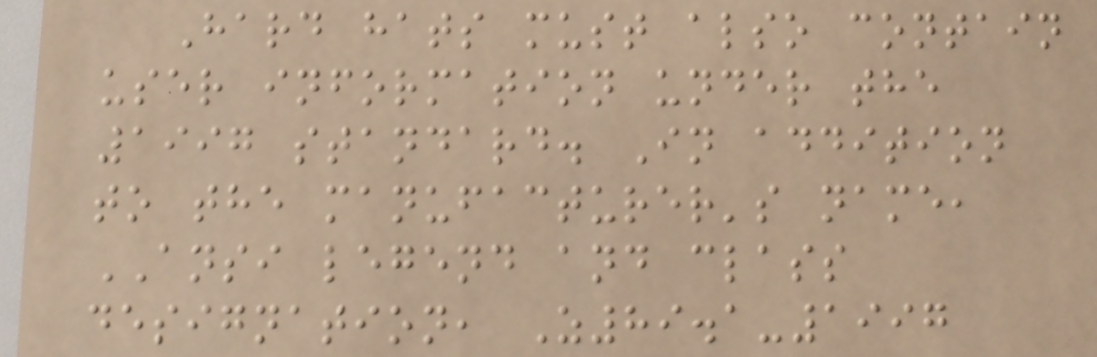Hard hats must also contain
user information under the
1997 standard. In addition
to the manufacturer's name,
ANSI legend and class
designation, Z89.1-1997
